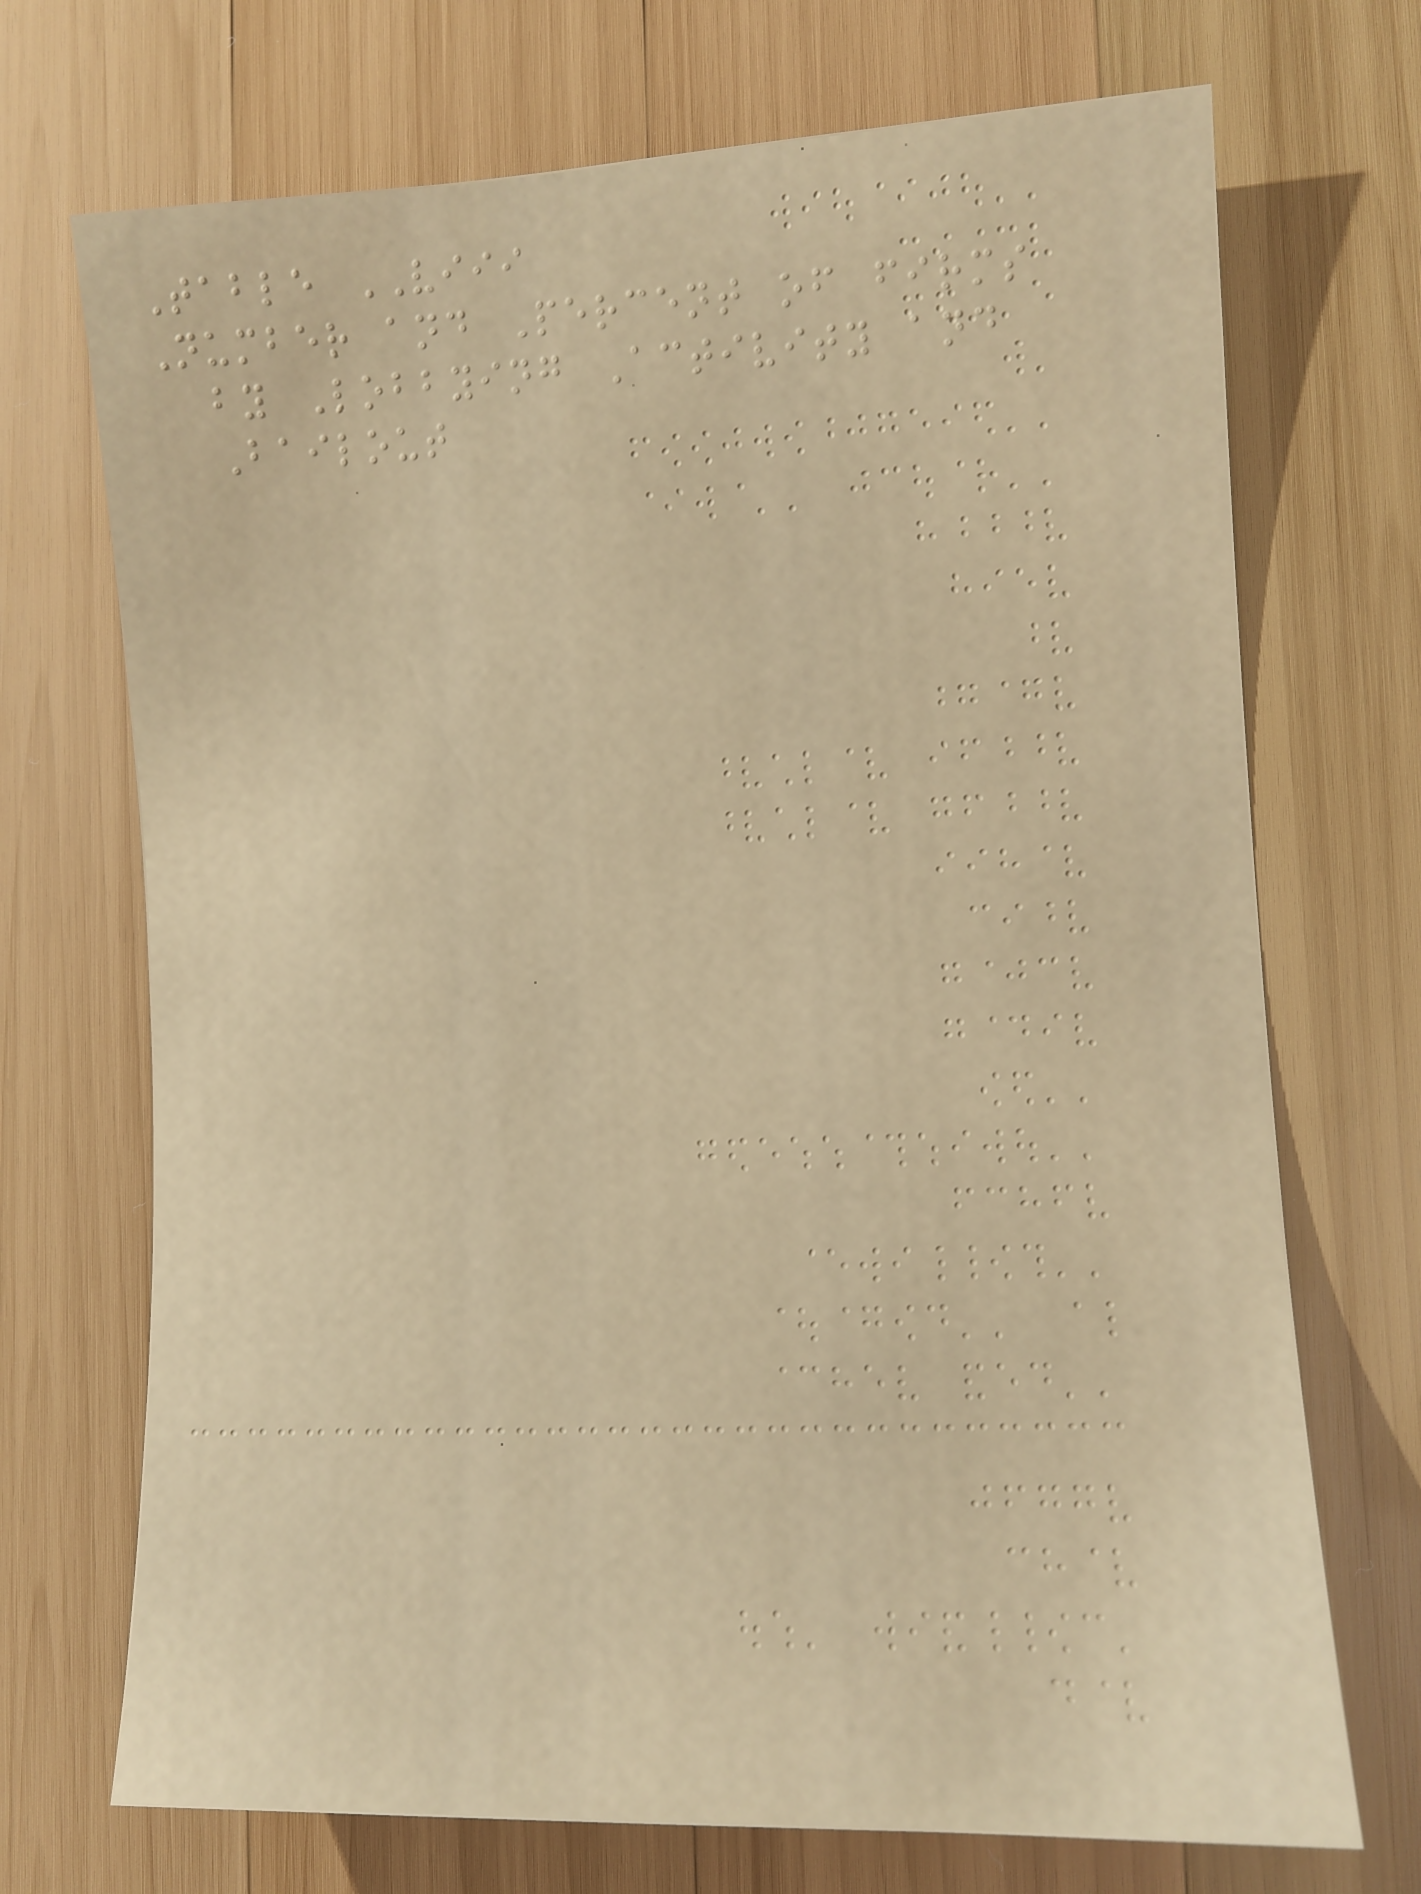Table VIII
Number and Percent of firms
by Lobbying Activity and
Bailout
